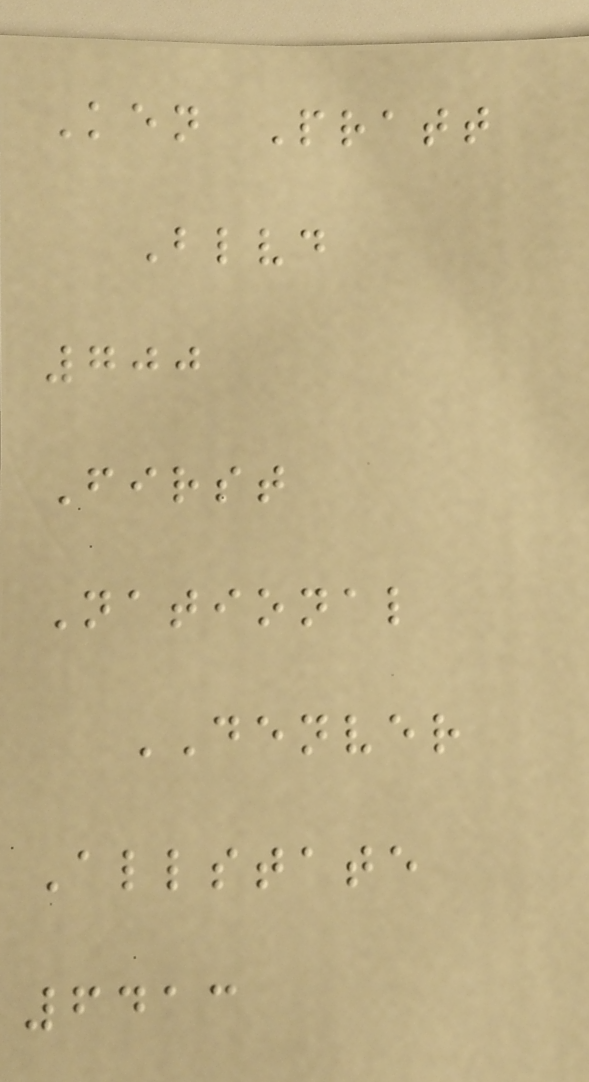Ken Pratt
Blvd
700
First
National
DENVER
Allstate
6413
